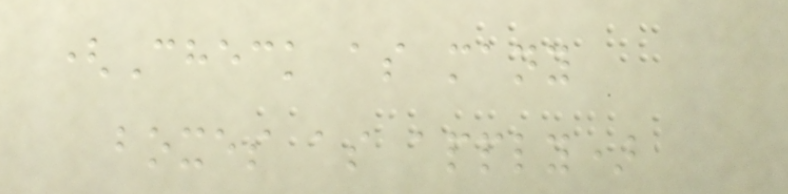(Check as many
boxes as apply)
